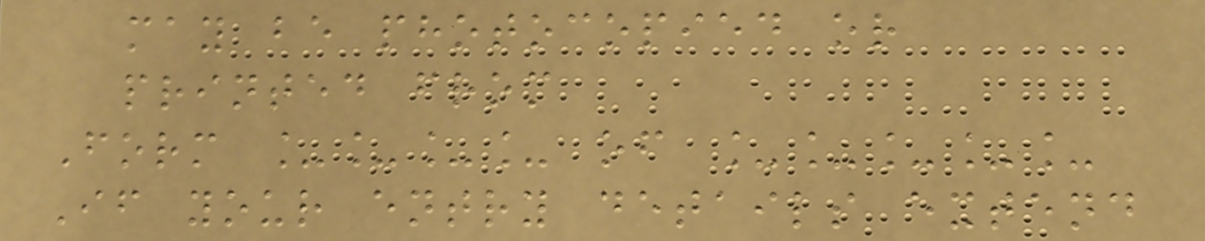may be photocopied or
printed from
Form ____ of _____
If your entry details extend
